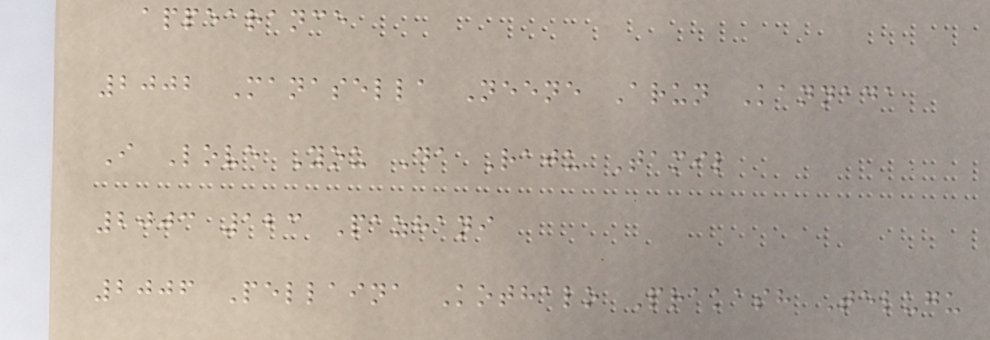appearance
2002 Manasella Neene Arun Kannada
I Love You Da Raju Tamil
2003 123 Pazhani
2006 Pellaina Kothalo Prakash Telugu
